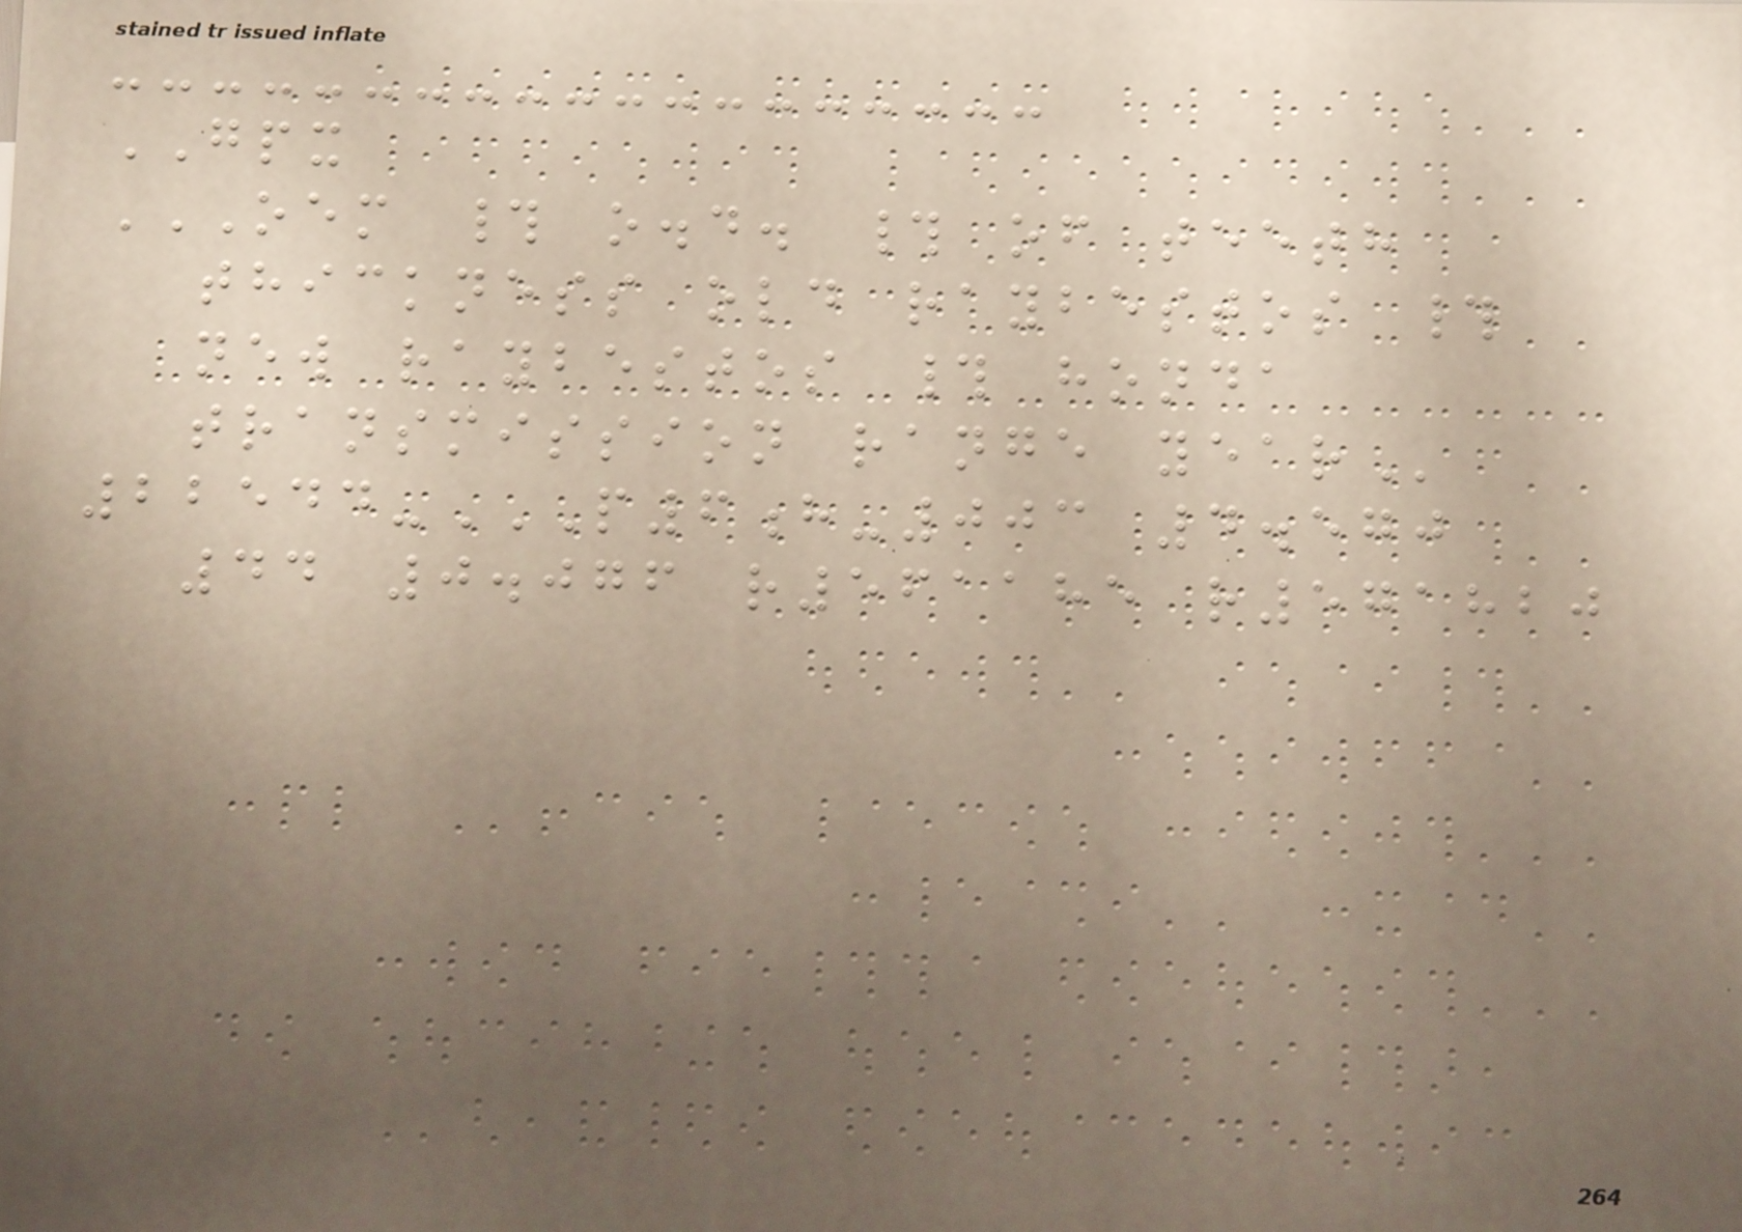GPX
OEM # O.D. # OF TEETH
THICKNESS OLD RAYBESTOS #
NEW RAYBESTOS # HONDA
TRANSMISSION RANGE YEAR
22544-P6H-003 4.570
44 0.076 R561185 R571820
